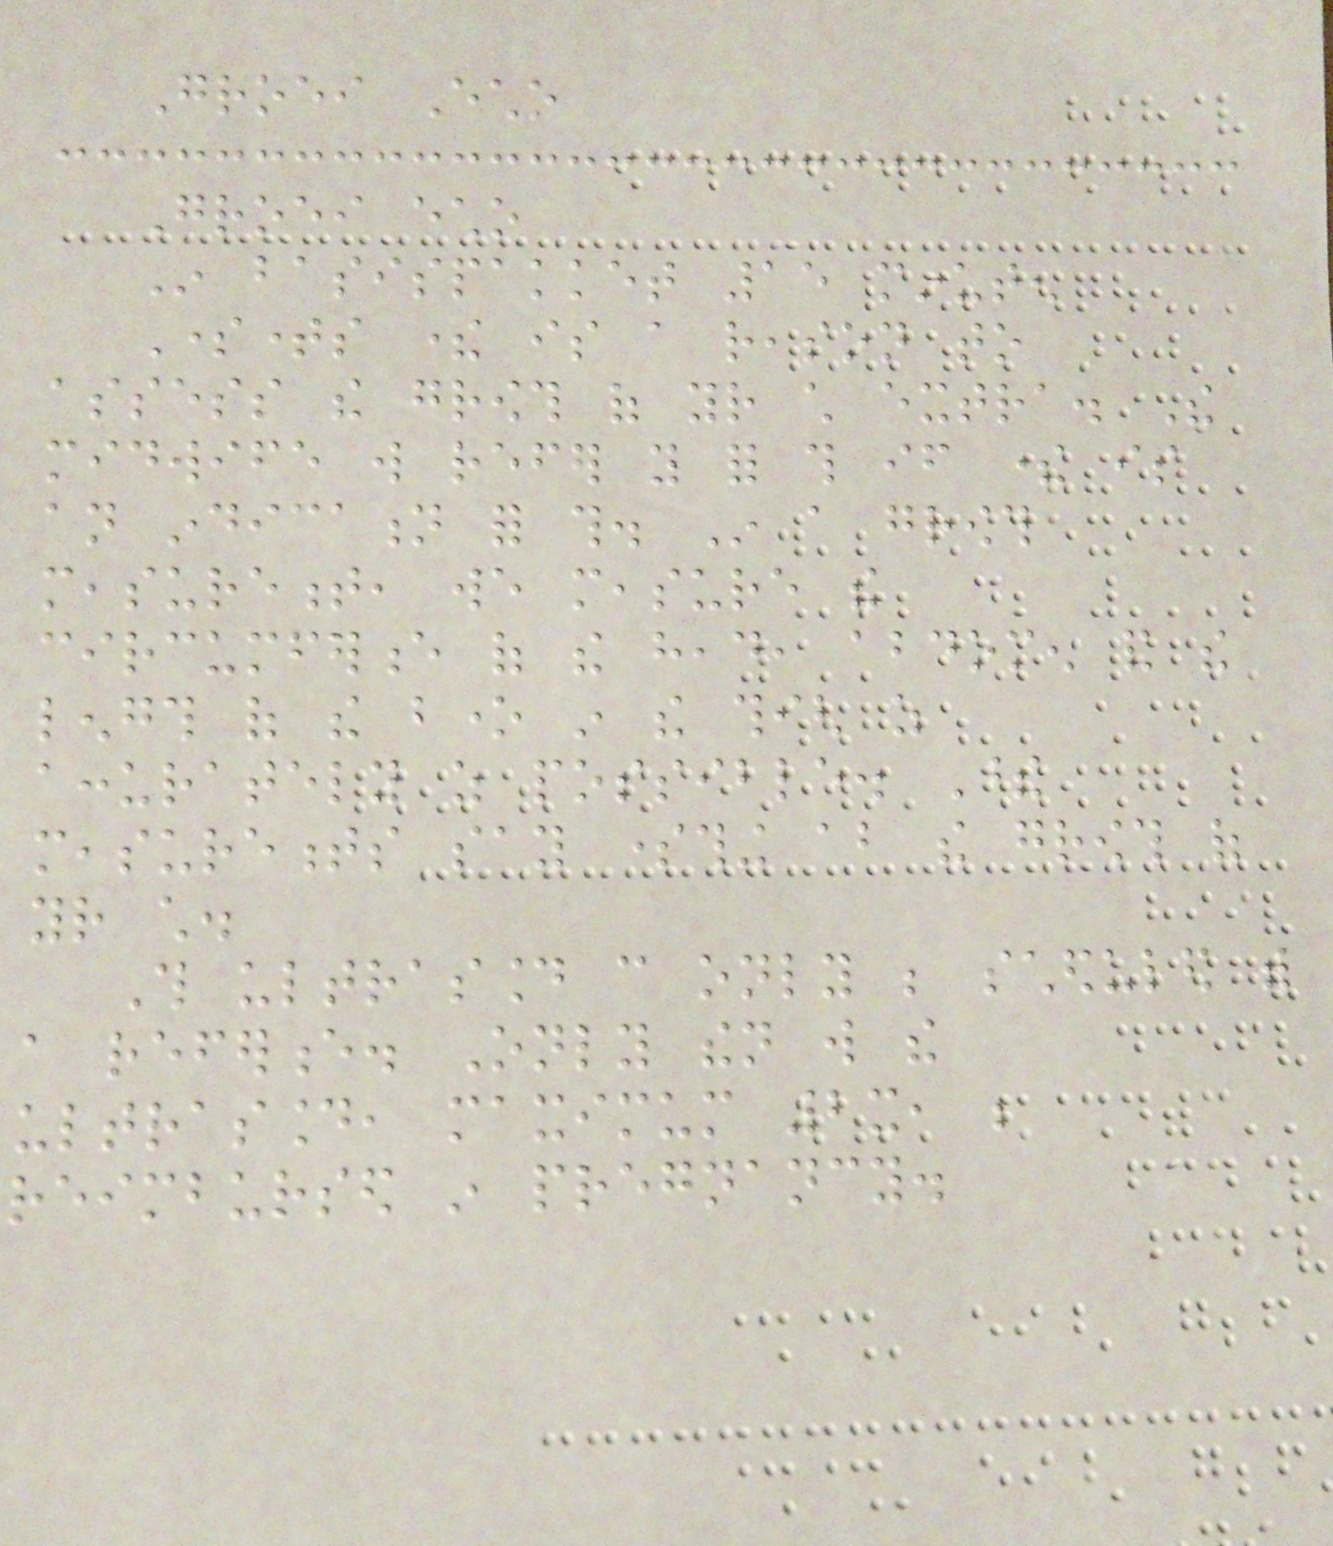Groei Echo
Groei echo
In basispakket 15 minuten
Sometimes there is a reason to
assess the growth of your child extra. The
midwife will refer you for this if there is
an indication for this. In a growth
measurement, we measure the
circumference of the head, abdomen and the
length of the bone in the thigh as
accurately as possible. These
measurements say something about the growth of
your child.
This ultrasound can only be scheduled with
a reference. Only then will the
ultrasound, maximum 2x, be
reimbursed in pregnancy.
